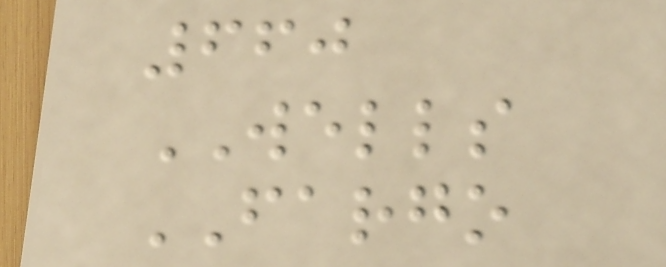660
WELLS
FARGO
